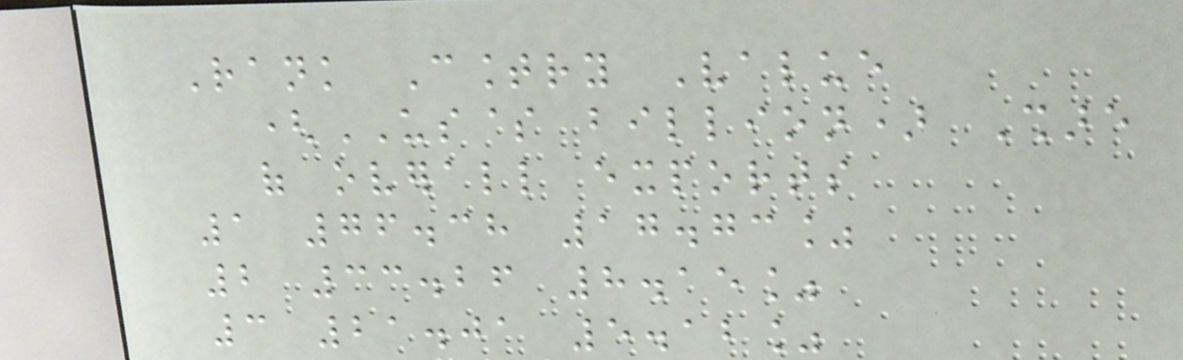Rank Country Value
(US$ billion) Share
of overall exports
1 76.38 17.73%
2 33.26 8.15%
3 21.01 5.12%
